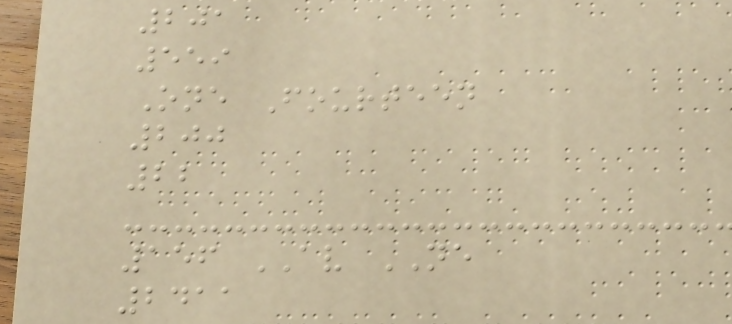201
559
One Fourteen
200
22
156 AV NE
2411
